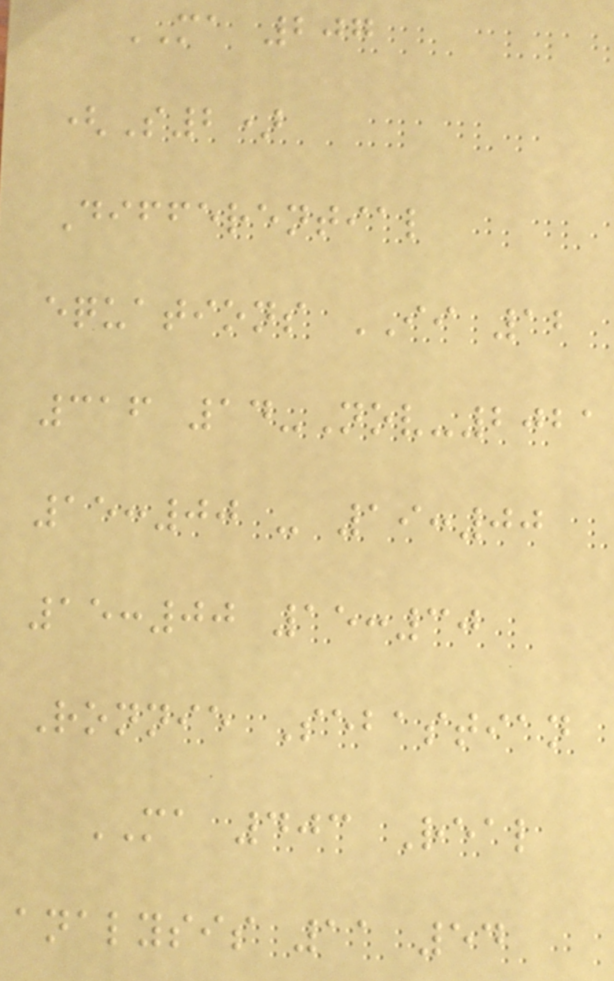MA 207
(S2)
Differential
equations II 12
316 14-Nov-2021
15:00 - 19:00
15:00 15:30
Ronnie Sebastian
MA 403 Real
analysis 11 54
